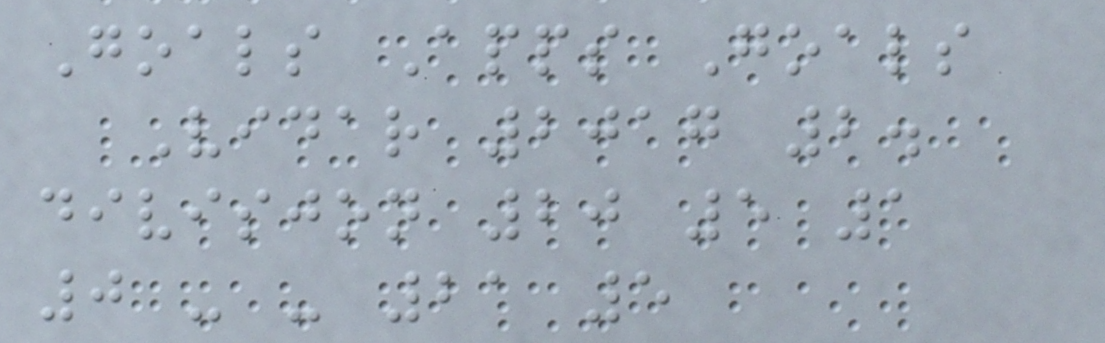Goals Apps Goals
Vidar 2017 2.
divisjon 20 5 1
0 - - 21 5
